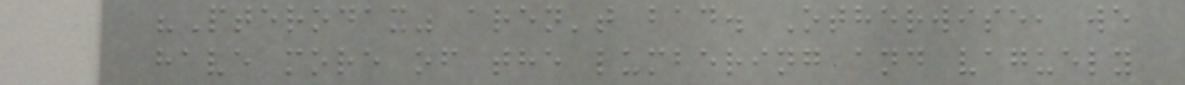"Pterodax" aren't bad. Otherwise, we
have more of the lumbering and vaguely
